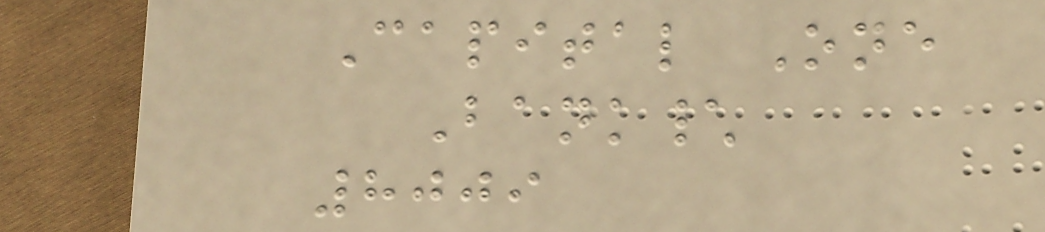Capital One
Bank\
8009
